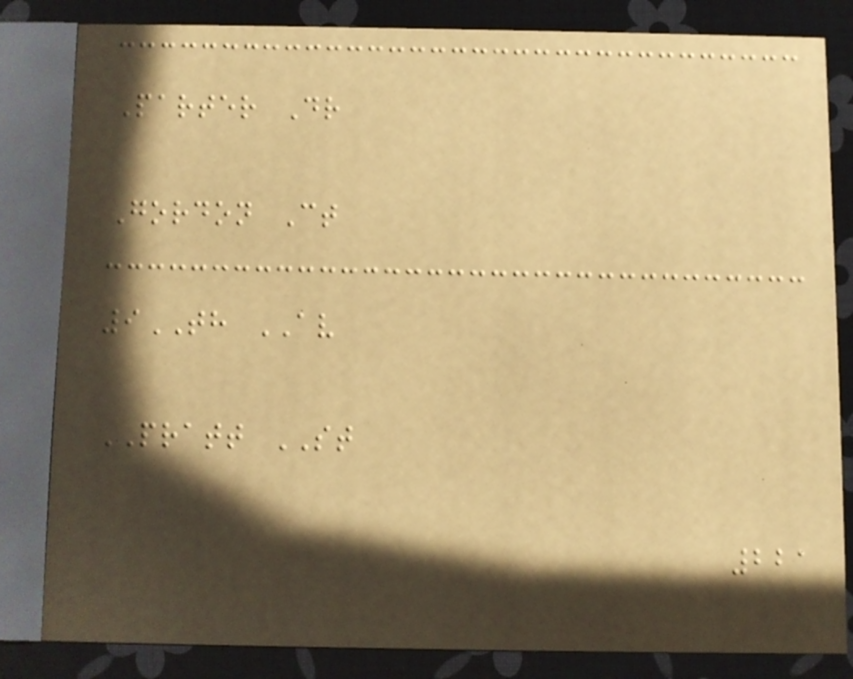Parter Dr
Gordon Ct
9TH AV
PRATT ST
221
